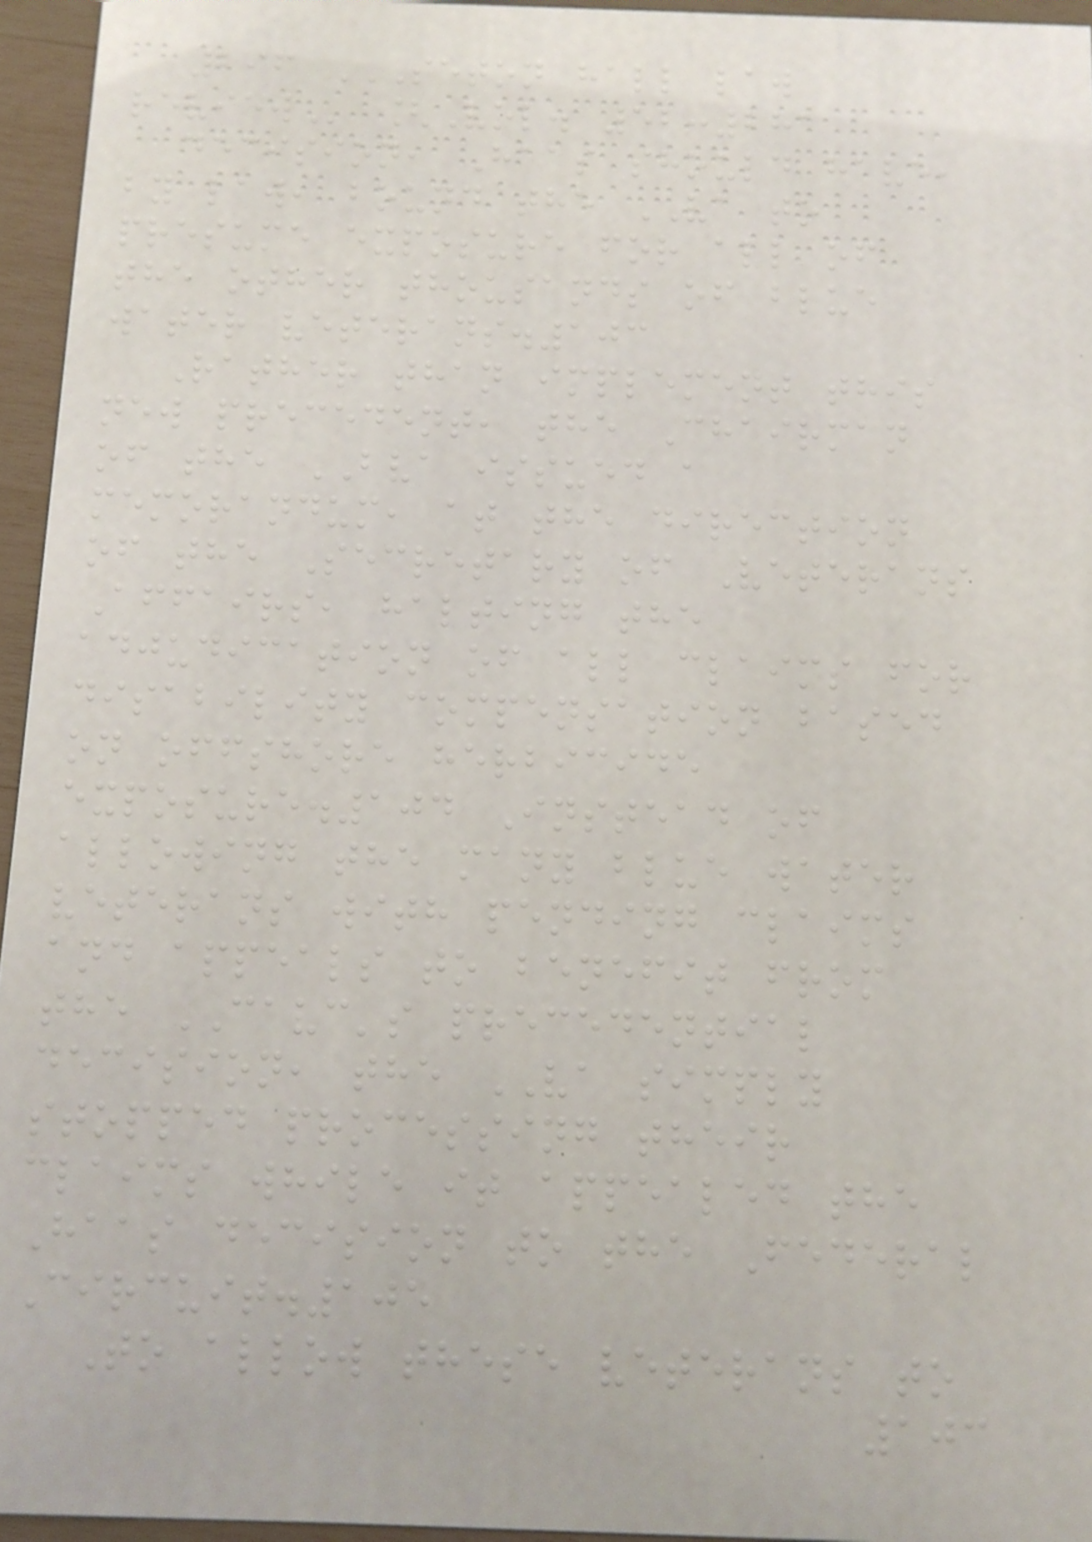296 SETON HALL LAW
REVIEW [Vol. 52:281
decision, Haas should have,
by law, bound the VA to
presume exposure for all of
the other thousands of blue
water veterans.103
Rather than implement this
new precedent, the Chairman
of the BVA issued a
memorandum, at the direction
of the Secretary of Veterans
Affairs, halting the
adjudication of all claims for
disability compensation based
on offshore herbicide
exposure.104 Instead of
allowing the many blue water
veterans with pending claims
and appeals to benefit from
the CAVC's precedential
decision, the VA simply
stopped processing their
claims while it appealed the
Haas decision to the Federal
Circuit.105
To allow these veterans to
103
